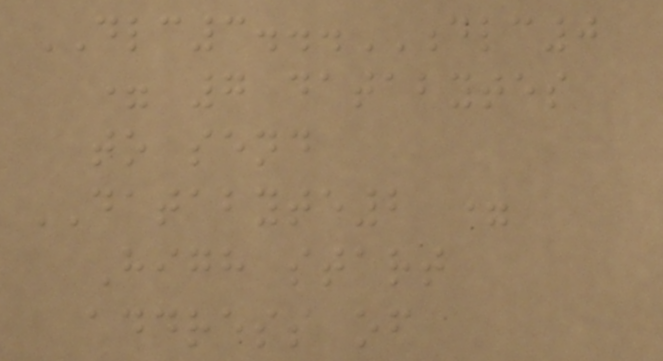DLC3...DLC0
= 7 databytes
to send
DATABYTE2 =
High start
address of
